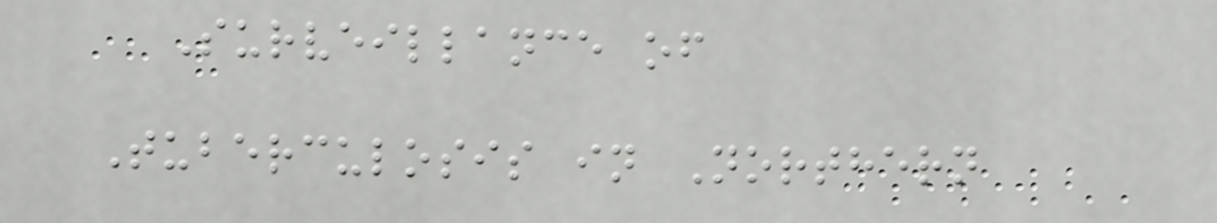Surveillance of
Tuberculosis in Northern
